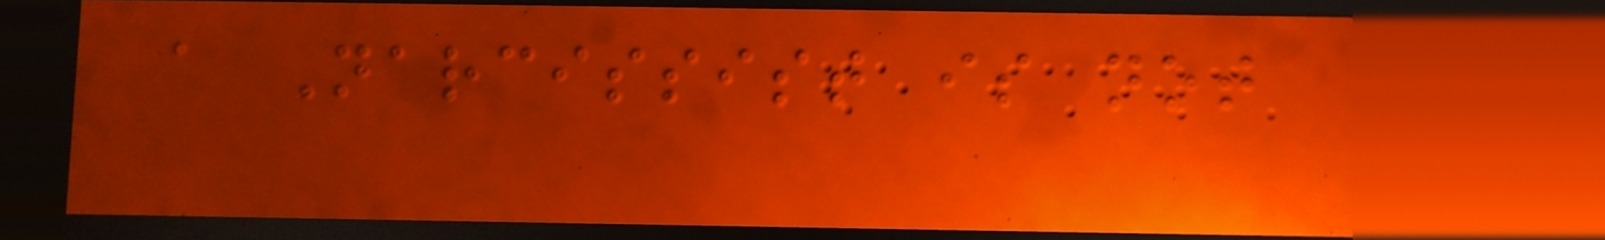a Narcissist is not
